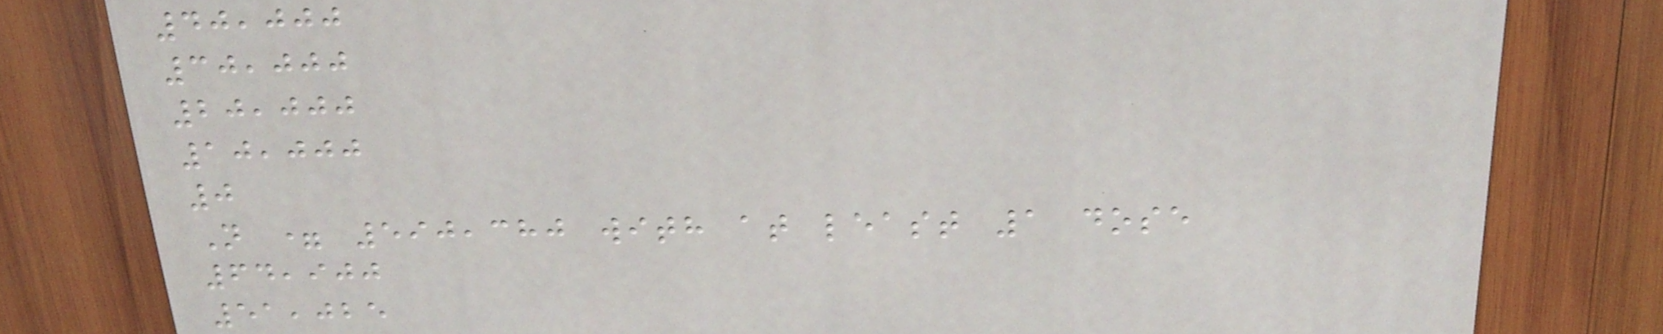40,000
30,000
20,000
10,000
0
N = 590,380 with at least 1 dose
64,900
51,025
